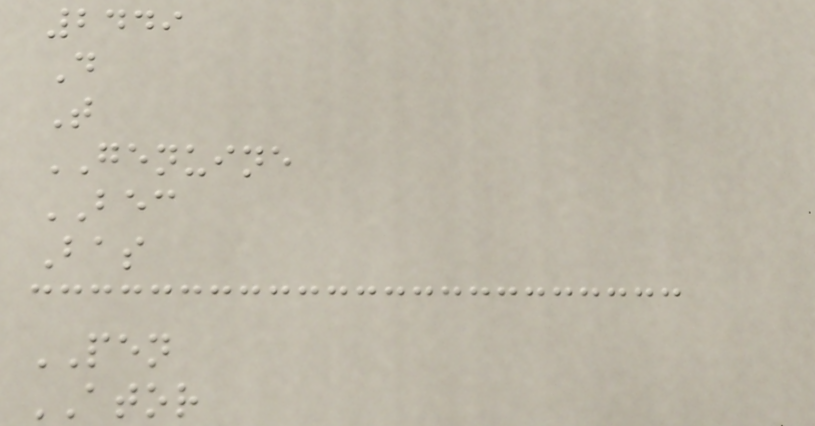2449
D
T
GENUINE
BEC
Bas
PEN
ATOR
